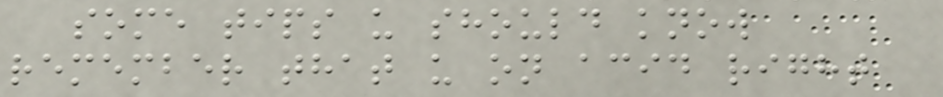some tips u should know
remember that u on acid right
